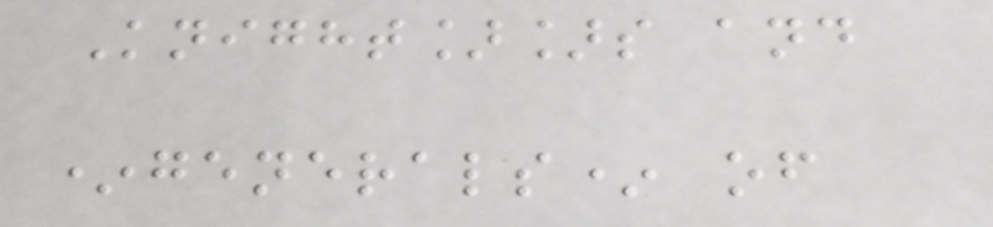Knight]]s and
*generals* of
